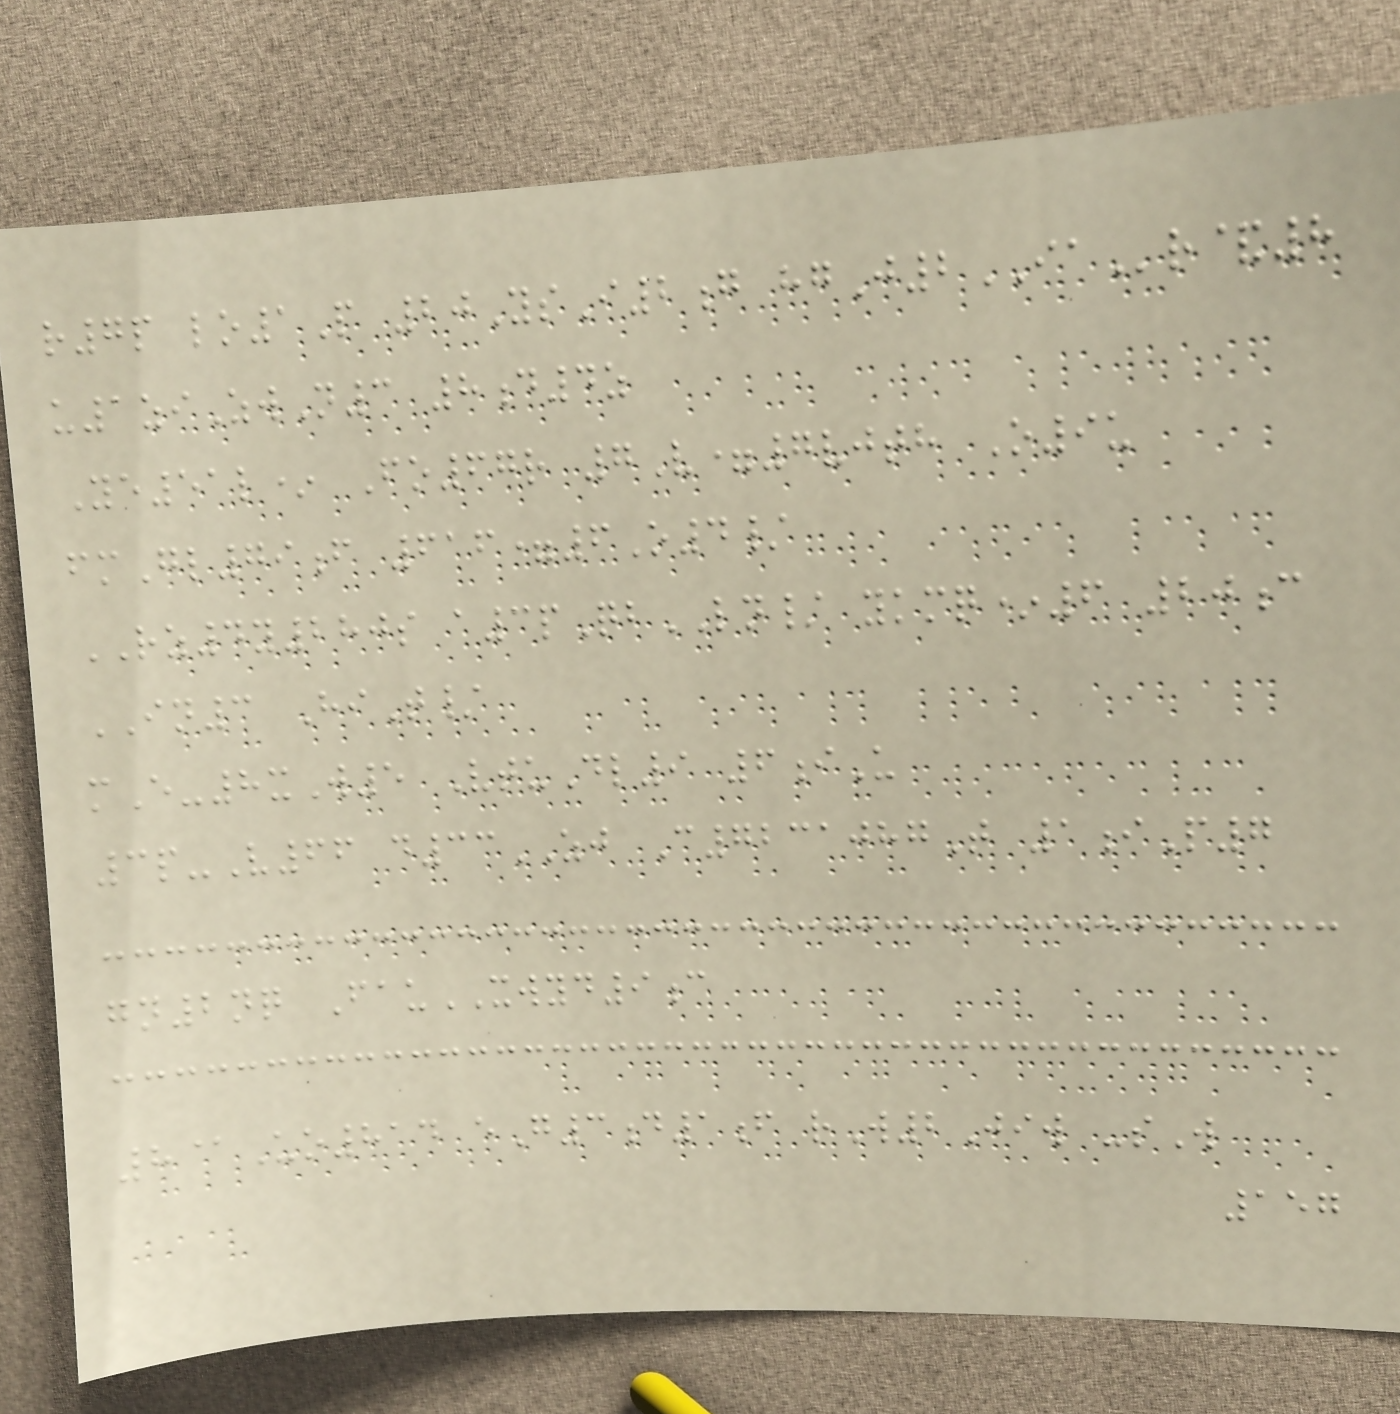r7p lo1P 20YsI2g hgJ2IAr&8
u1ziZwN3 8d4z
Ye51l* Fo67r 7V=7vjth O9u
fmGl79f 616=6O4/
RZ4y280s a3pQbLN/ ykmq*6 20c
IN3 HiT/
mE-8xW5 VtuDl9 6iU
3p-V66 d33ZJ C7231087T 1iP7
gn2nq FauXWYD9c
8@Uo814 eG3d1f rW2Jiw -sW
157
